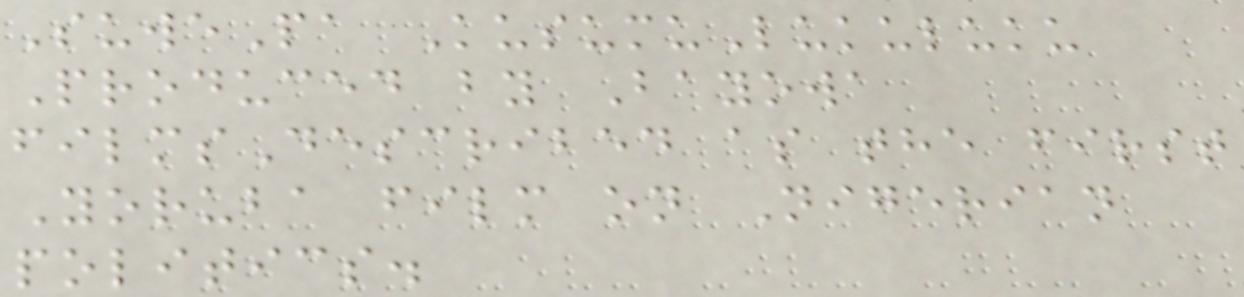SuwePa KusumuLukuluku
Produced by Bayowa
filmsDescribed as the first
Yoruba film on Nigerian
politics.
